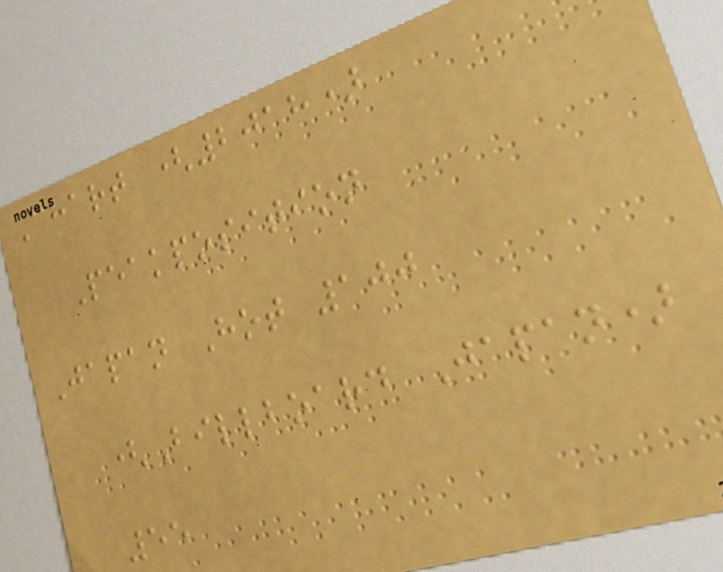Chart (2018)
Peakposition
Japan Hot 100
(Billboard Japan)
55
